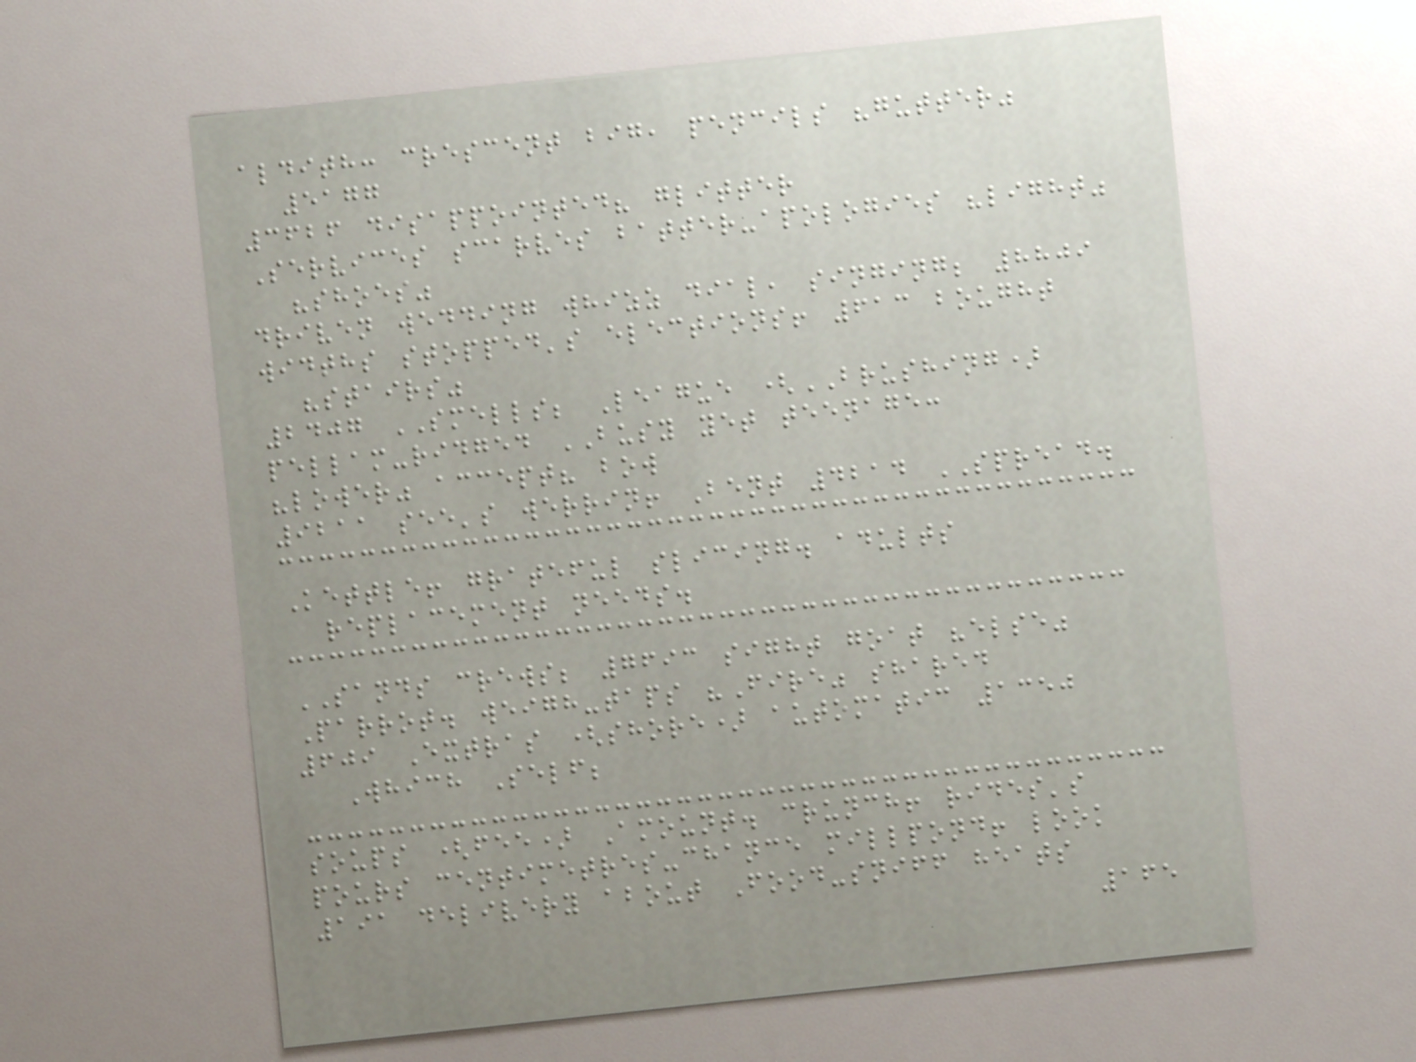aldith: crescent big, pencils "gutter"
5177
3626 disappointed? glitter
Services scarves batter-apologies "light"
"shoes"
driven wedding whizz dial, singing; 8809
widths stopped's elections! 613 bought
"stairs"
2407 SMELLS; League (BRUSHING)
pellam-ridged BUSY yet teenage:
"lower" accept? bow
9211 see's werrin! Bent 4214 SPREAD.
Kettle! grateful slicing. adults
replacement needs.
SANDS crews; 7693 sight goat "else"
Parrot. weigh-taps "Fire" shared
609 Extras (shore) automatic 1350
Which Self;
soups (fee) Amount. crunch! rides's
pours centimetres-chance millpond! look
191 delivery about Food-sniff heats
165
